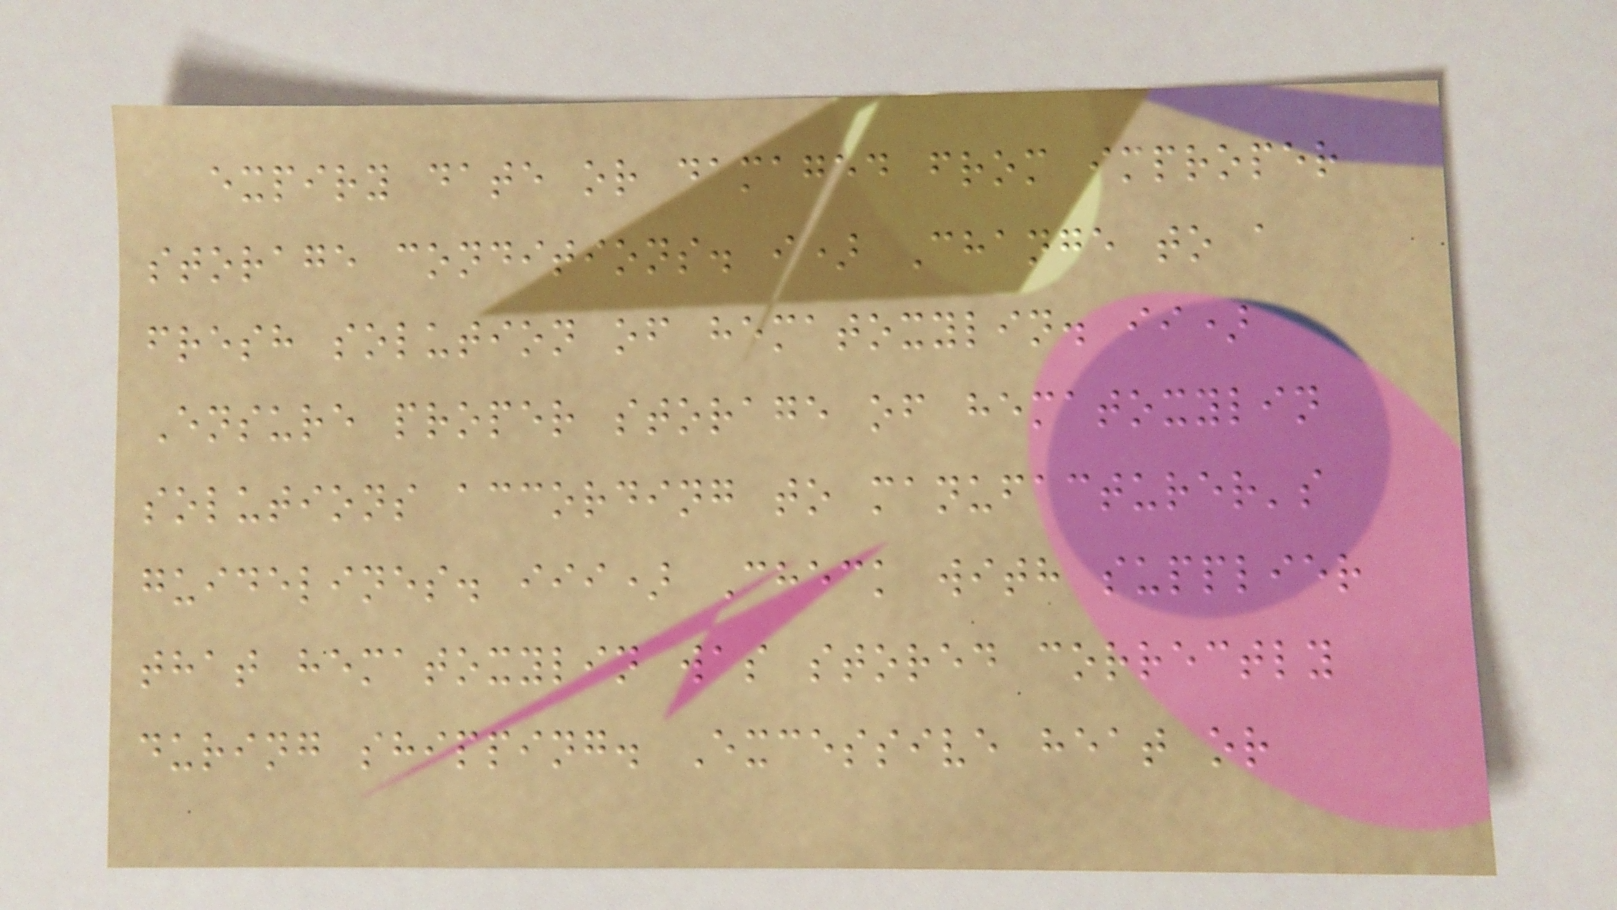expiry date or damaged from improper
storage conditions. i) Change to a
fresh solution of hematoxylin. ii)
Ensure proper storage of hematoxylin
solutions according to manufacturer's
guidelines. iii) Check with supplier
that hematoxylin was stored correctly
during shipping. Excessive heat or
